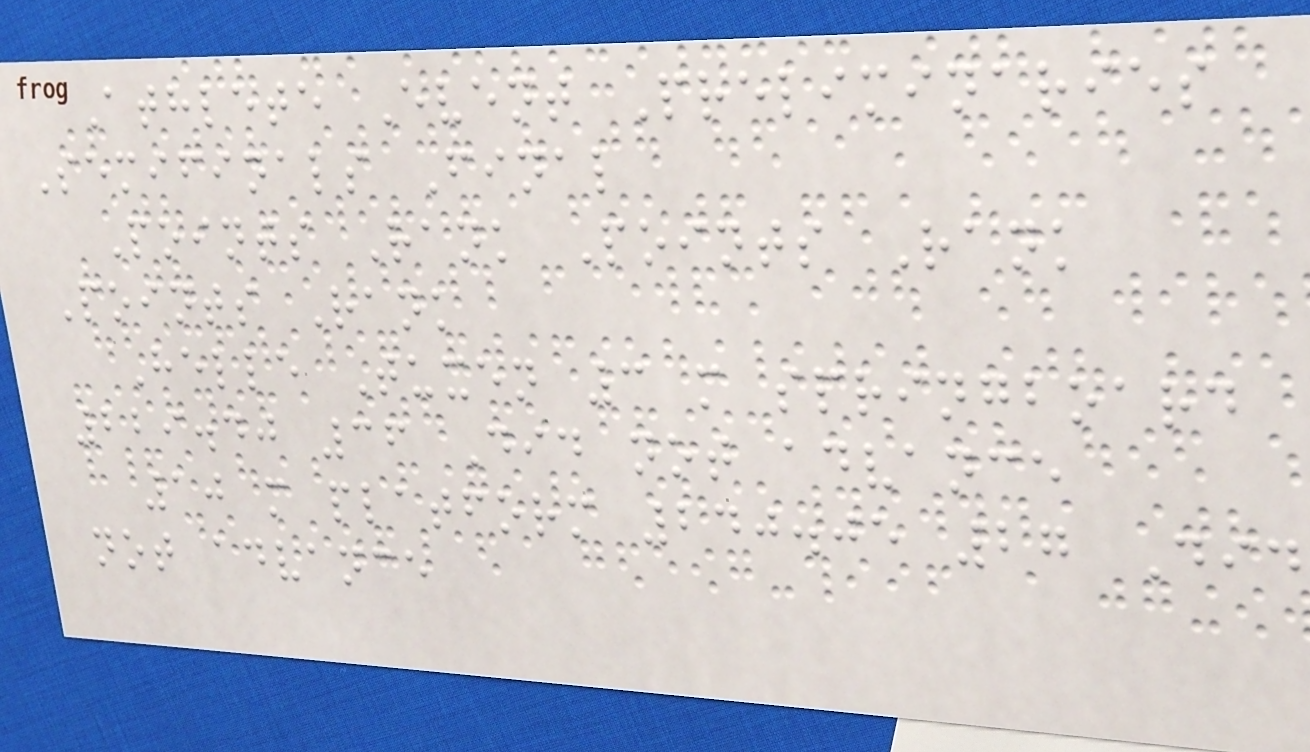Athlete Event Preliminaries
Semifinals Final
Points Rank Points Rank
Points Rank
Helle Tuxen 3 m springboard
229.40 36 Did not advance
10 m platform 240.05 27 Did
not advance
